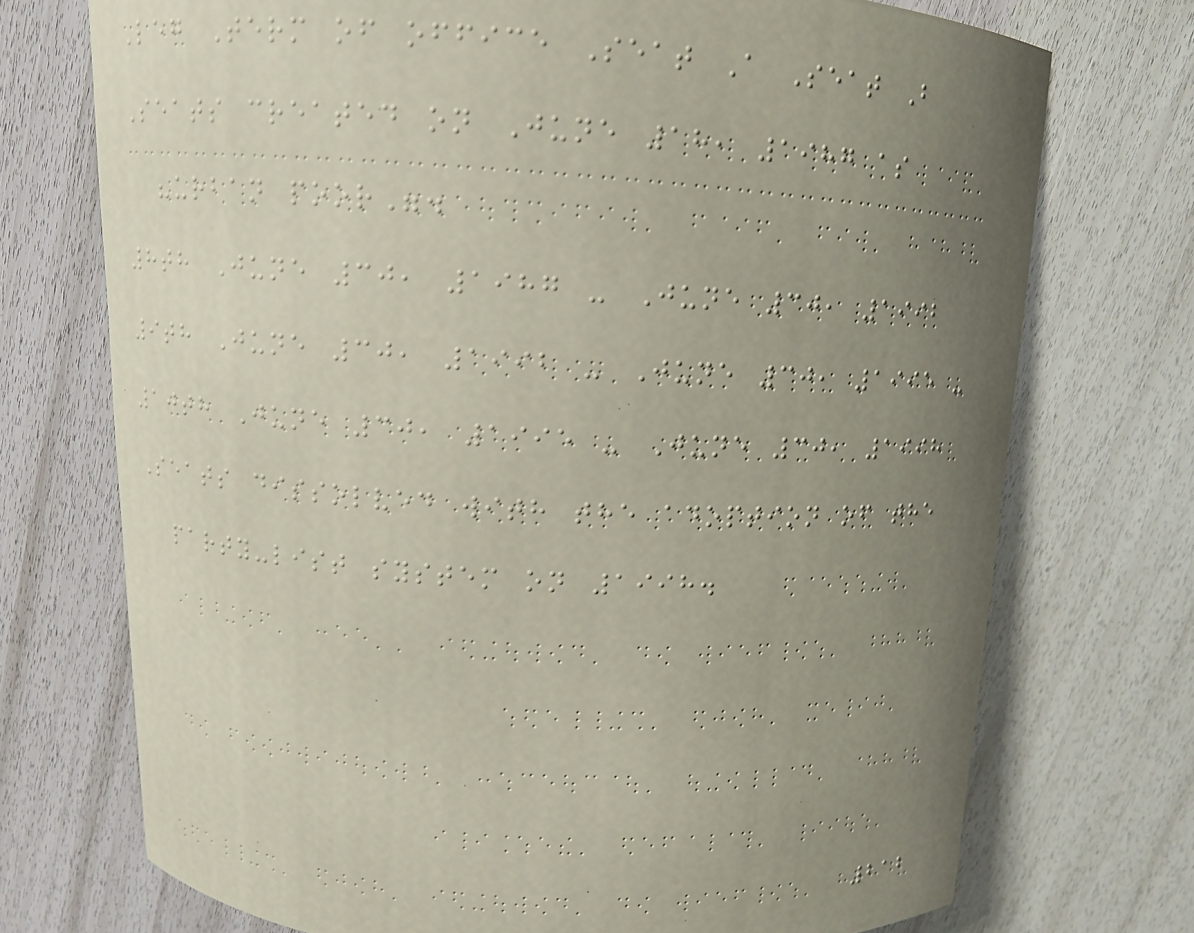Leg Term of office Seat A Seat B
Seats created on June 18, 1987 as
"urban poor".
8th June 30, 1987 - June 30, 1992
9th June 30, 1992 - June 30, 1995 -
10th June 30, 1995 - June 30, 1998
Seats dissolved with the adoption of the
party-list system on 1998.
212
